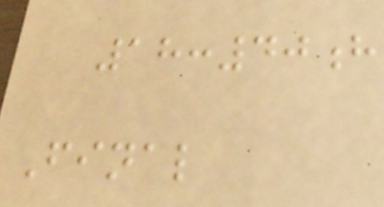18:40h
Final
